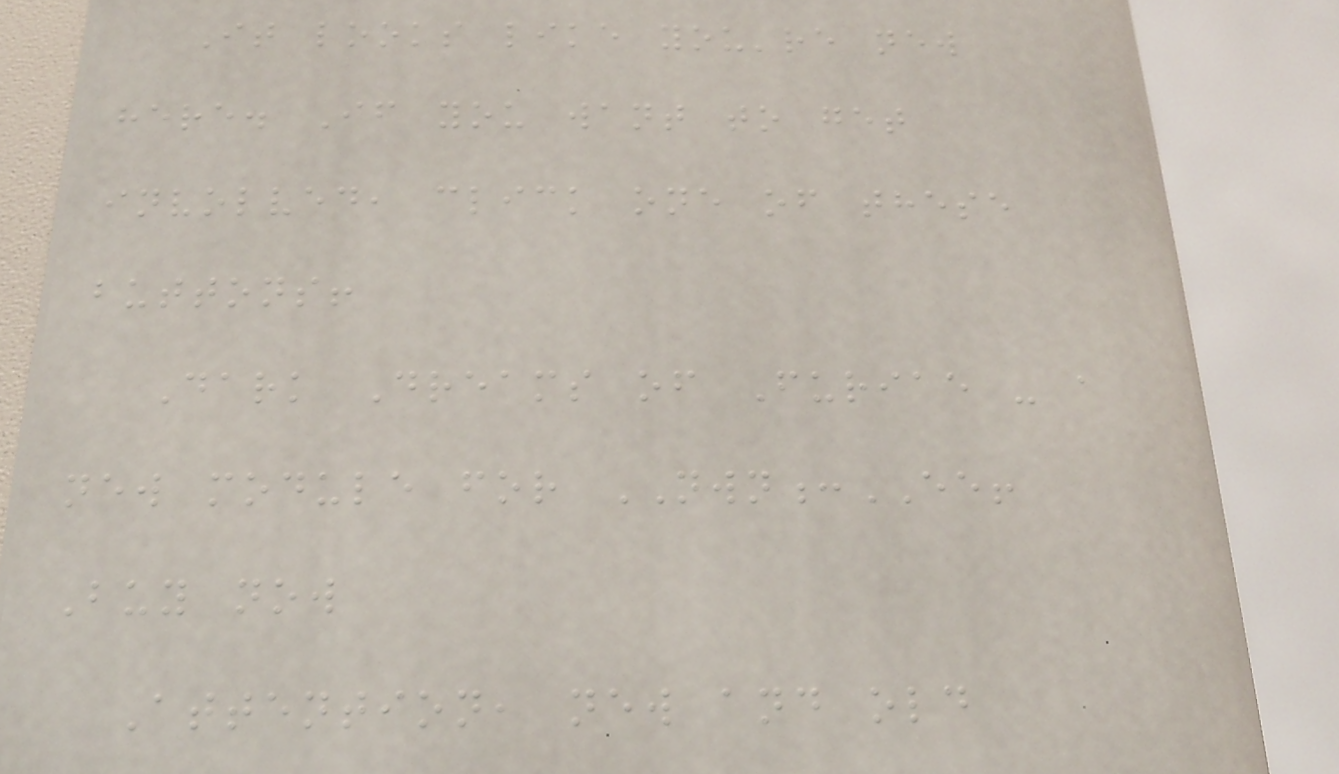It looks like you're new
here. If you want to get
involved, click one of these
buttons!
Dark Dreams of Furiae - a
new module for NWN:EE!
Buy now
Attention, new and old
